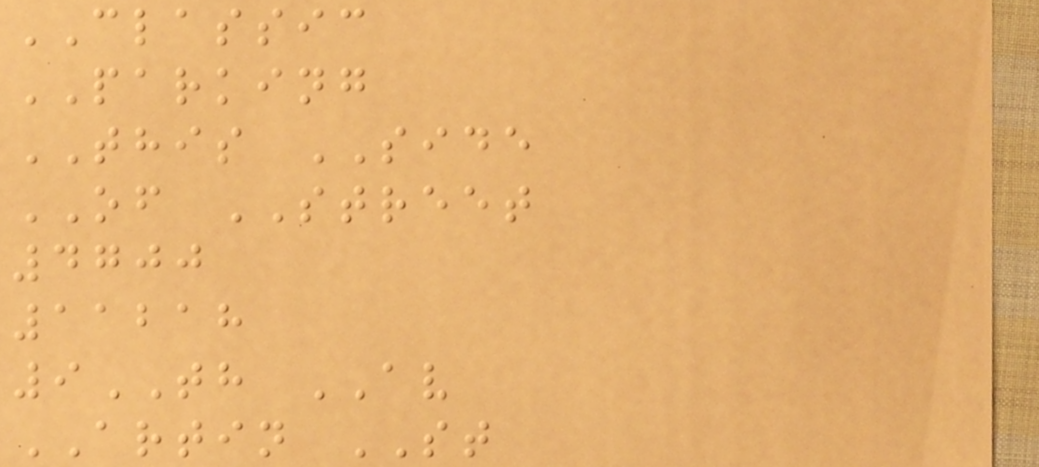CLASSIC
PARKING
THIS SIDE
OF STREET
4700
11218
9TH AV
ARTIN ST
